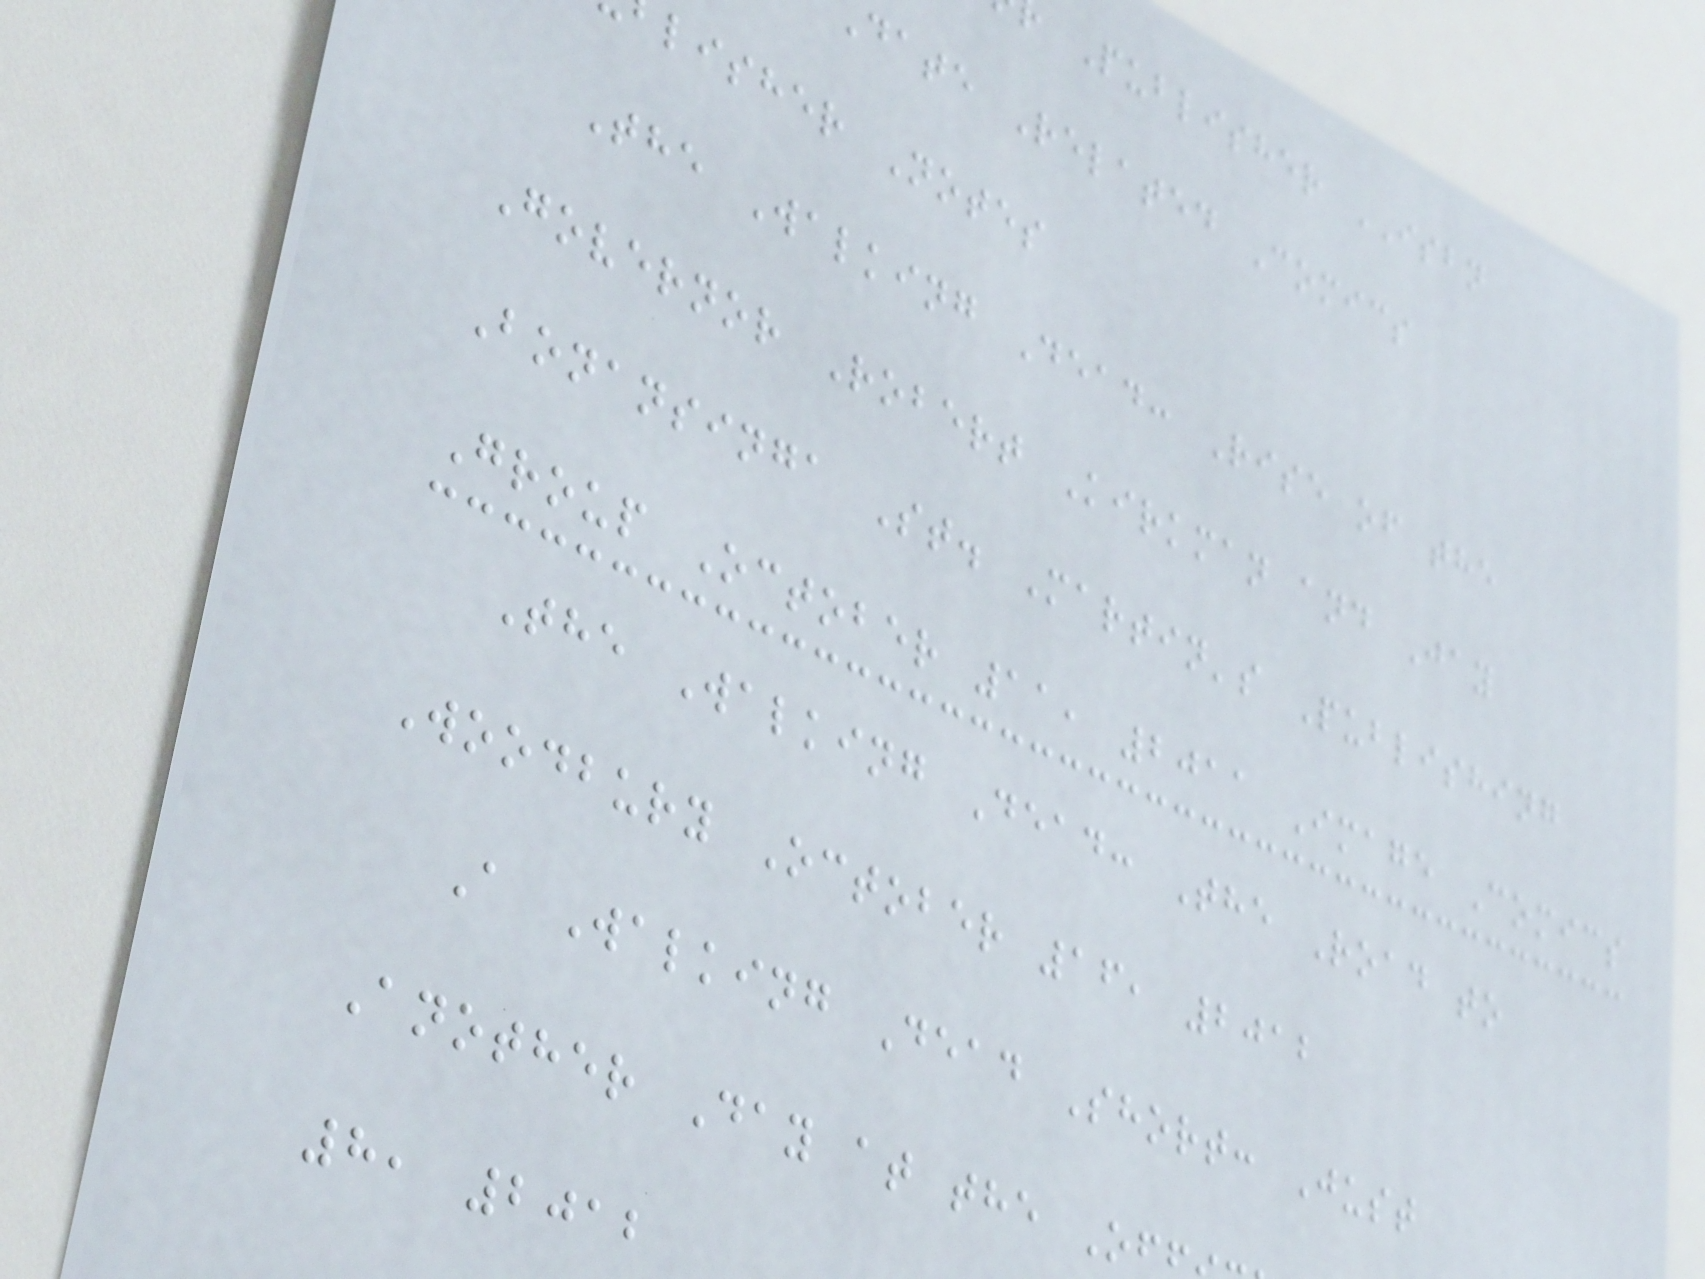Publisher ISBN
date Related Comics
lisher Notes
The Walking Dead: Rise of the
Governor Robert Kirkman and Jay
Bonansinga St. Martin's Publishing
Group October 11, 2011 Image Comics
The Walking Dead: The Road to
Woodbury October 16, 2012
A Walking Dead Short: Just
Another Day at the Of
8, 2012
